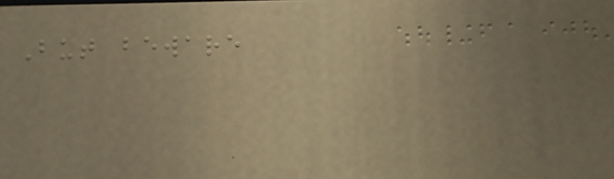But beware
